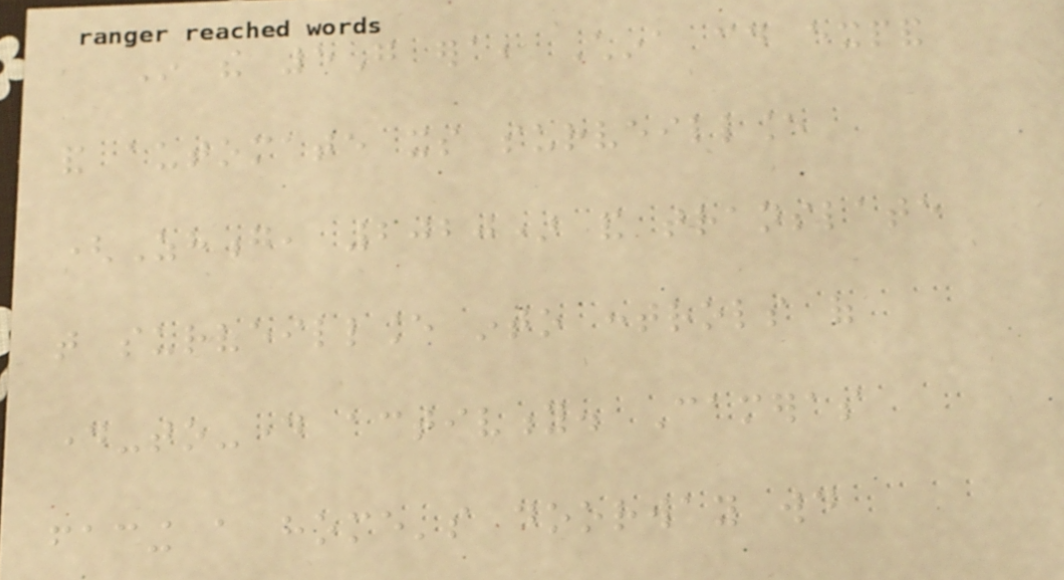In the 5G era, China could expand
and automate its surveillance
(Zhong, 2020) and translate
that surveillance into controls of
day-to-day activity. Cameras
facing a home's doorway would
